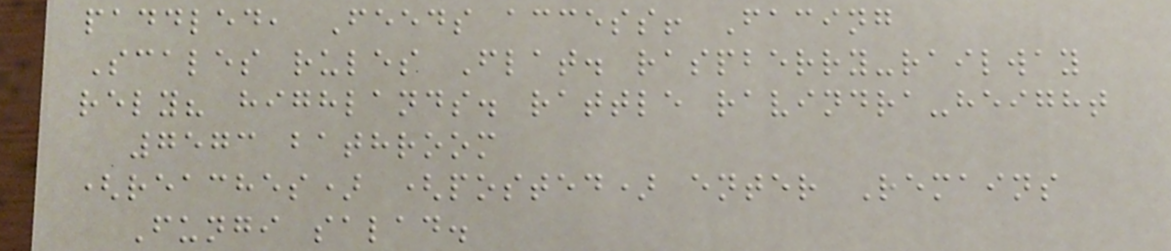paddled, Feeds access! Facing
Scales rules Flat. raspberry-railway
rely? highlands. rattle ravindra-height
7573 bathroom
(reaches) (posted) enter Remains
Fungi salad.
